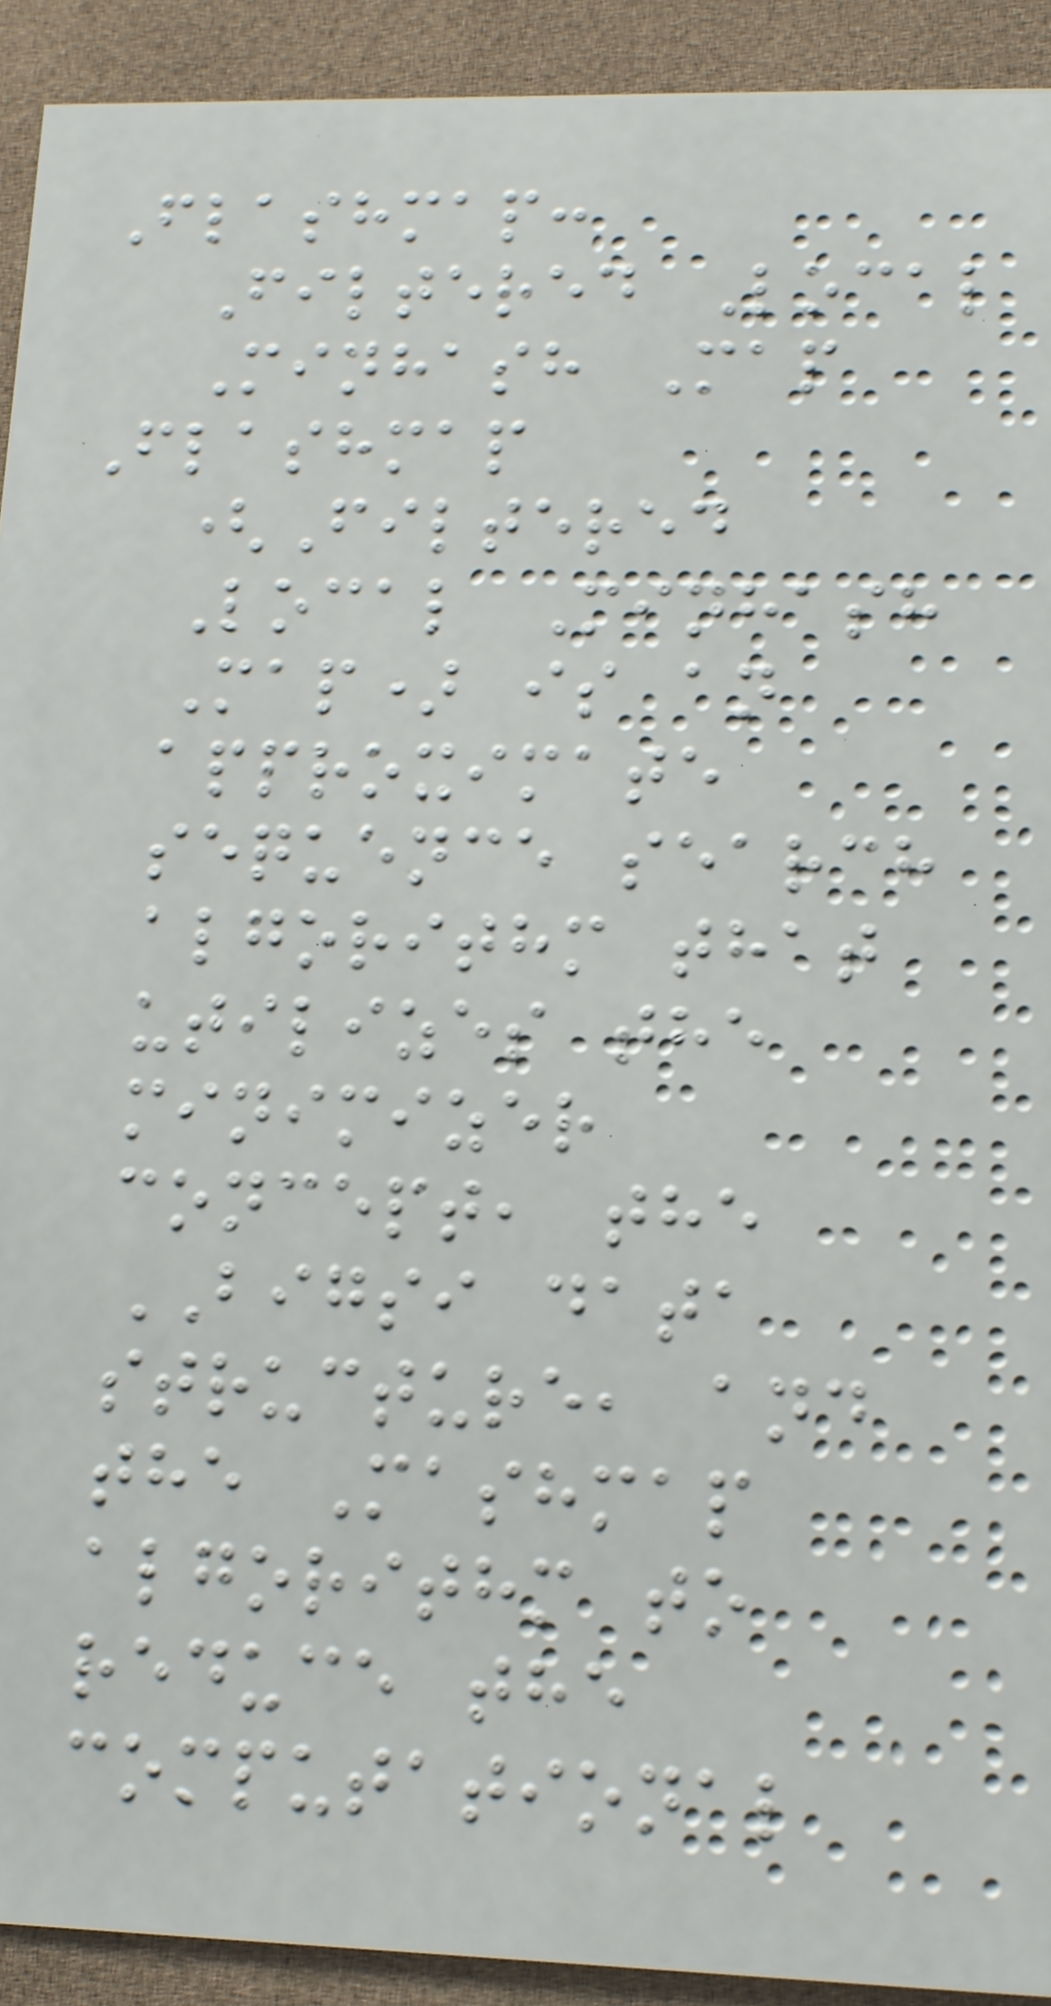Flashmap:
Filtered Local
Minhash Map
Flashmap
(Filtered
Local Minhash
Map) is an
approximate
sequence search
algorithm that
utilizes the
minimizer
concept, the
BIGSI data
structure, and
the Mashmap
algorithm to
reduce the
computational
